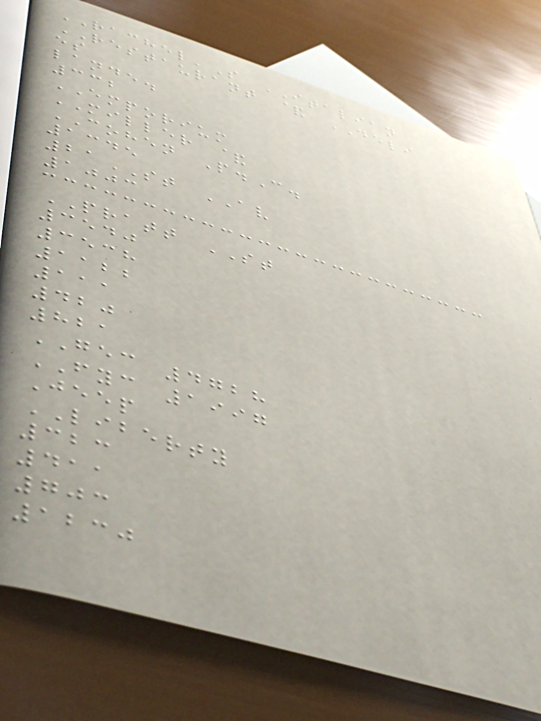RACHEL'S ITALIAN
RESTAURANT & DELI
es
lande.
332
EMPORIUM
MILLER &
COHEN P.C.
1345
21ST AV
1003
PRATT ST
3540
3538
1122
111
420
821
GEC 4728
FYC 1997
Jeep
LIBERTY
323
411
703
1230
